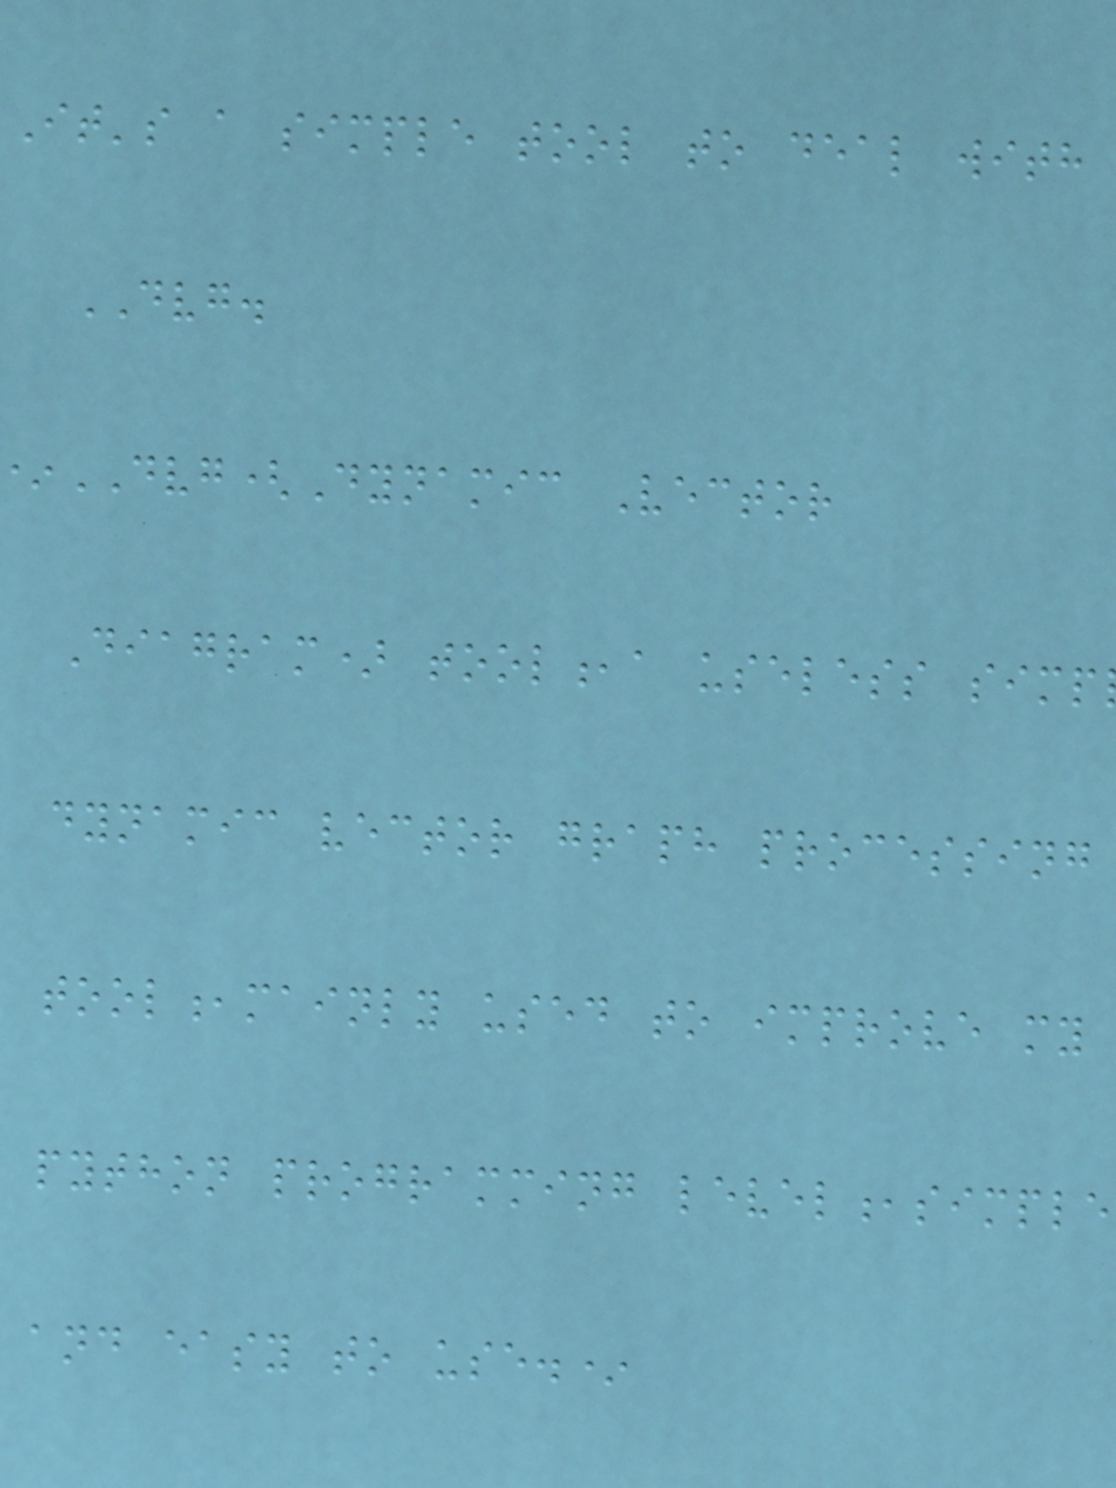It's a simple tool to deal with
DVG.
DVG(Dynamic Vector
Diagram) tool,a useless simp
dynamic vector graph processing
tool,mainly used to improve my
python programming level,simple
and easy to use.*
